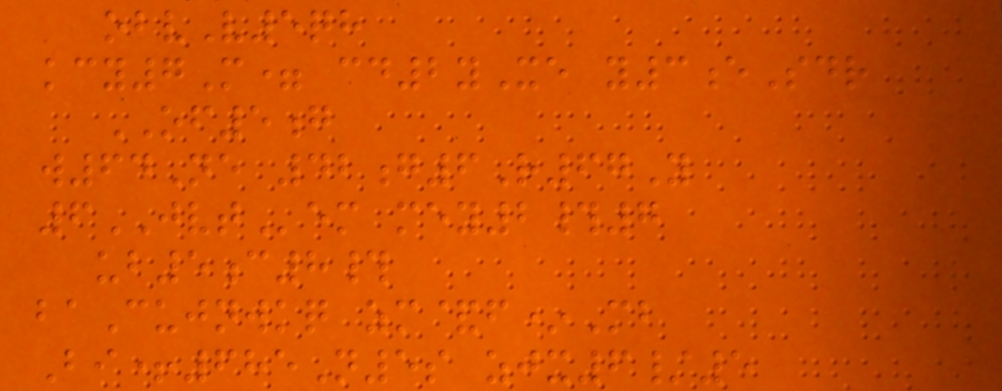obvV5qh
kcy7M= cd2yXe y3eSdr
OF5g
w64Ne 42g6R67Y
6JVTem mey2#7
ub5c8#
baCujnwkq zm&f*Mb
Bi+685N5s zjx6/5
